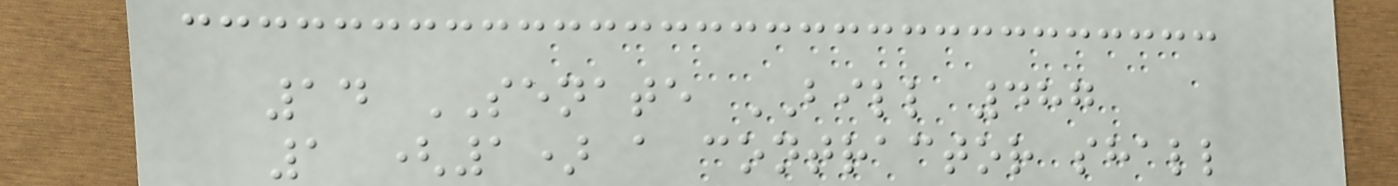14 SENATE BILL 487
1 (1) a contractor shall
